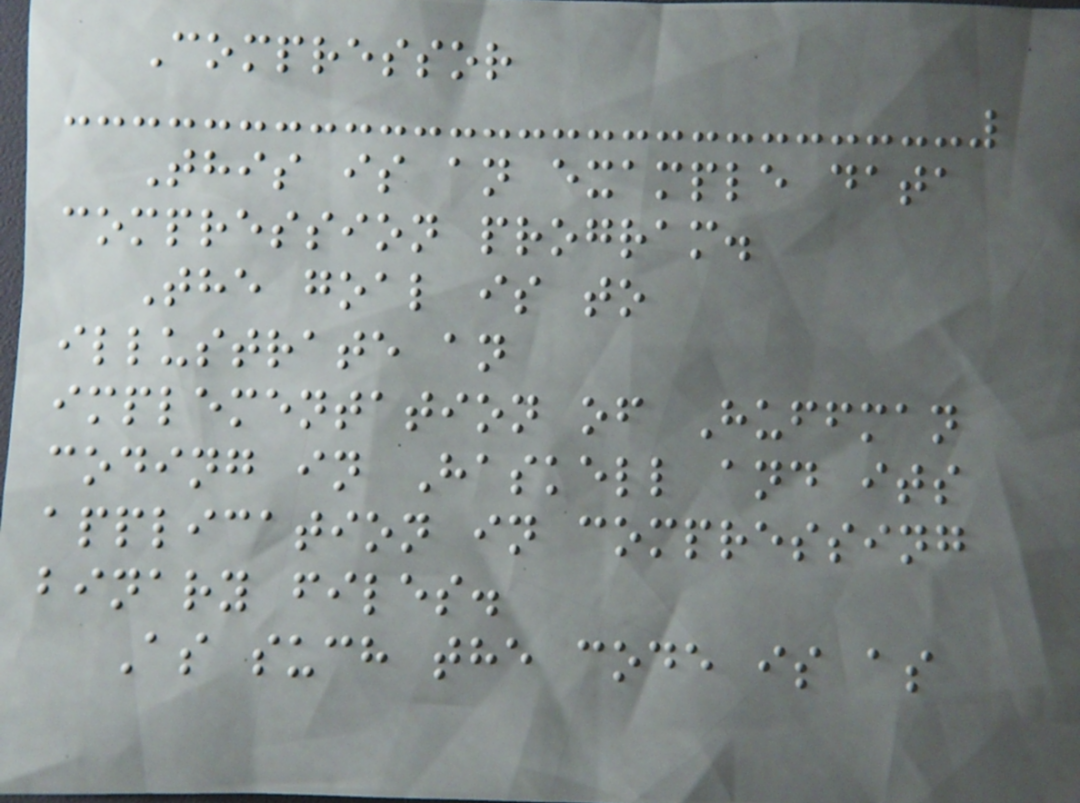Compressor
This is an example data
compression program.
The goal is to
illustrate an
implementation of Huffman
coding in Haskell and its
application in compressing
binary files.
As such the code is as
